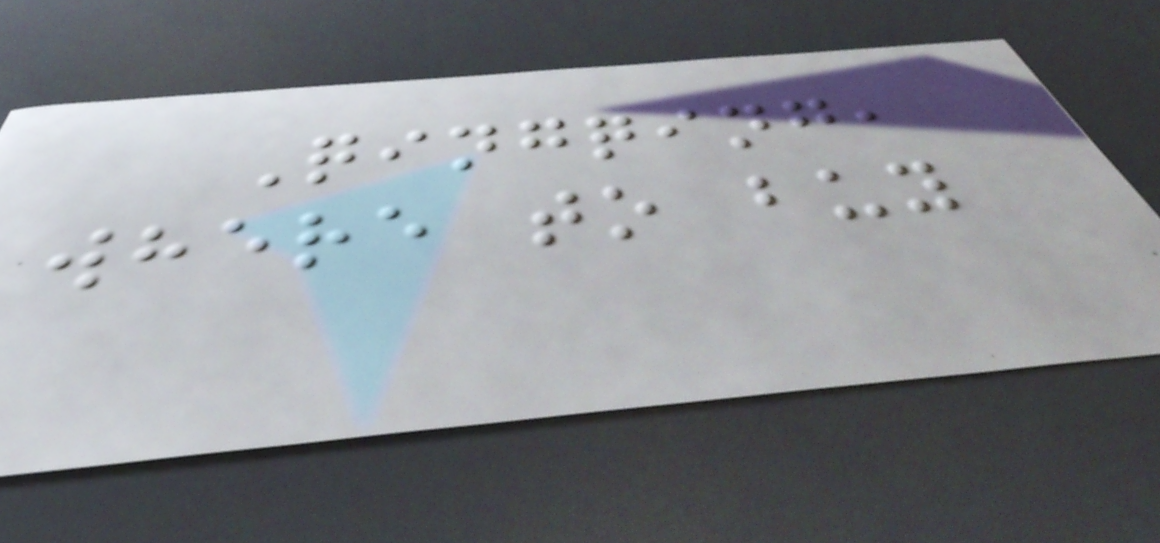Qingqing,
where to buy
